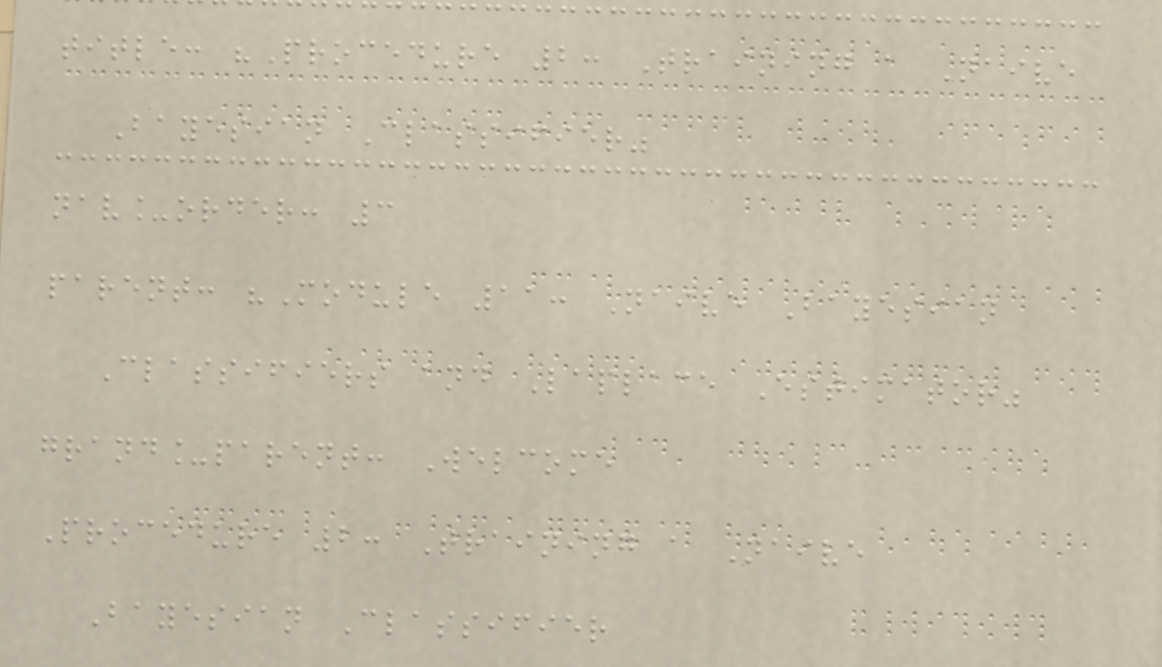title: "Procedure 2: Training a Naive
Bayesian Classifier"
nav_order: 3
parent: "Module 11: Naive Bayesian
Classifiers and Laplace Estimator"
grand_parent: Welcome
Procedure 2: Training a Naive
Bayesian Classifier
